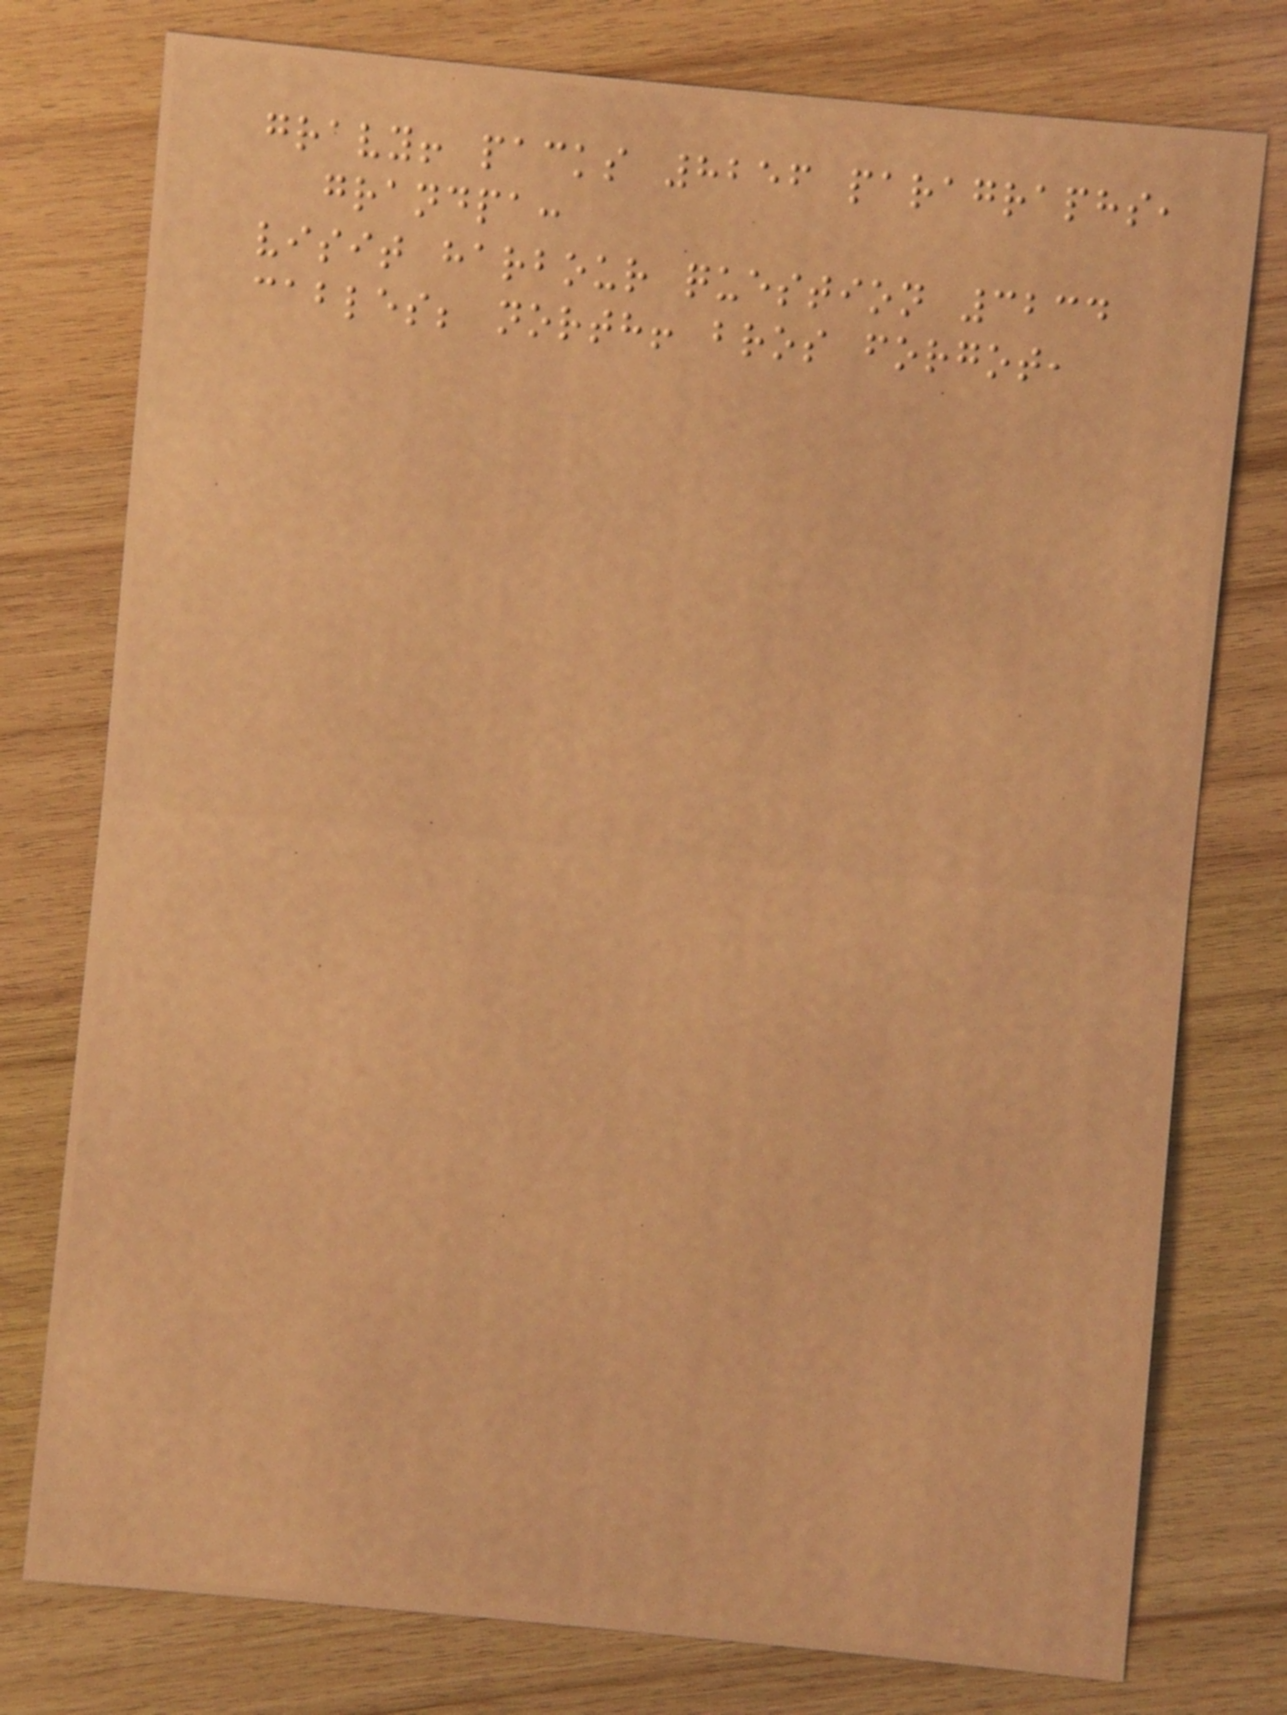gravy! packs 8256 paragraphs,
grandpa:
visit harbour question 3234
cables; north! bros forgot,
